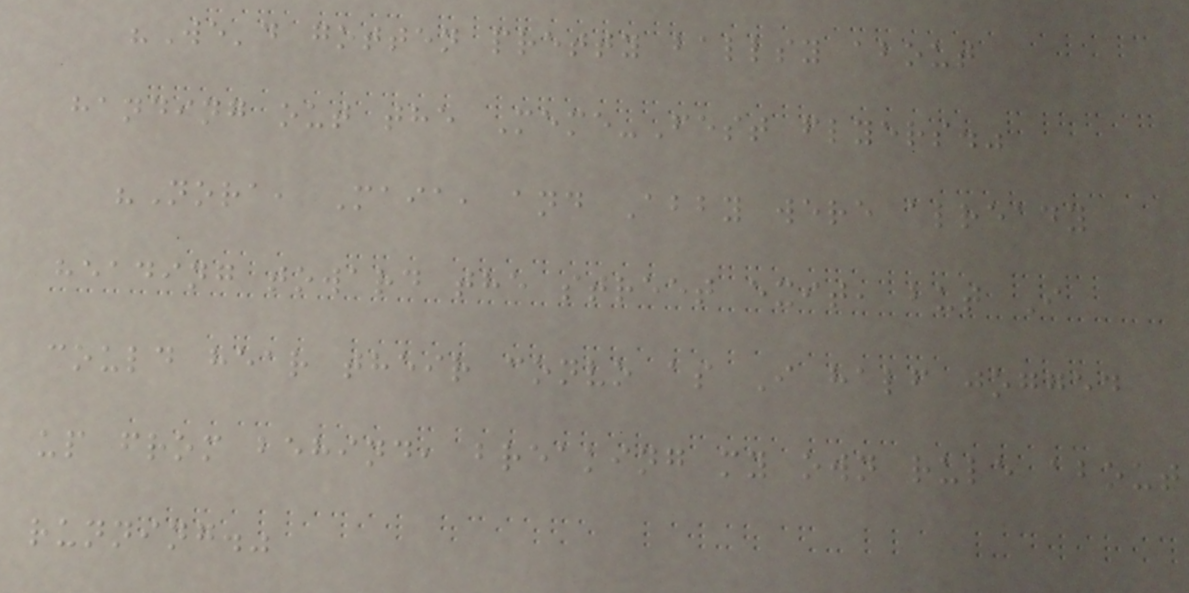"We'd gotten pretty ballsy about
handing out the Meme-Fest flyers."
"Nora, Maia, and Abby were already
heading toward the street exit, but I
could hear their convo as I half jogged
up from behind, breaking my own rule about
running."
